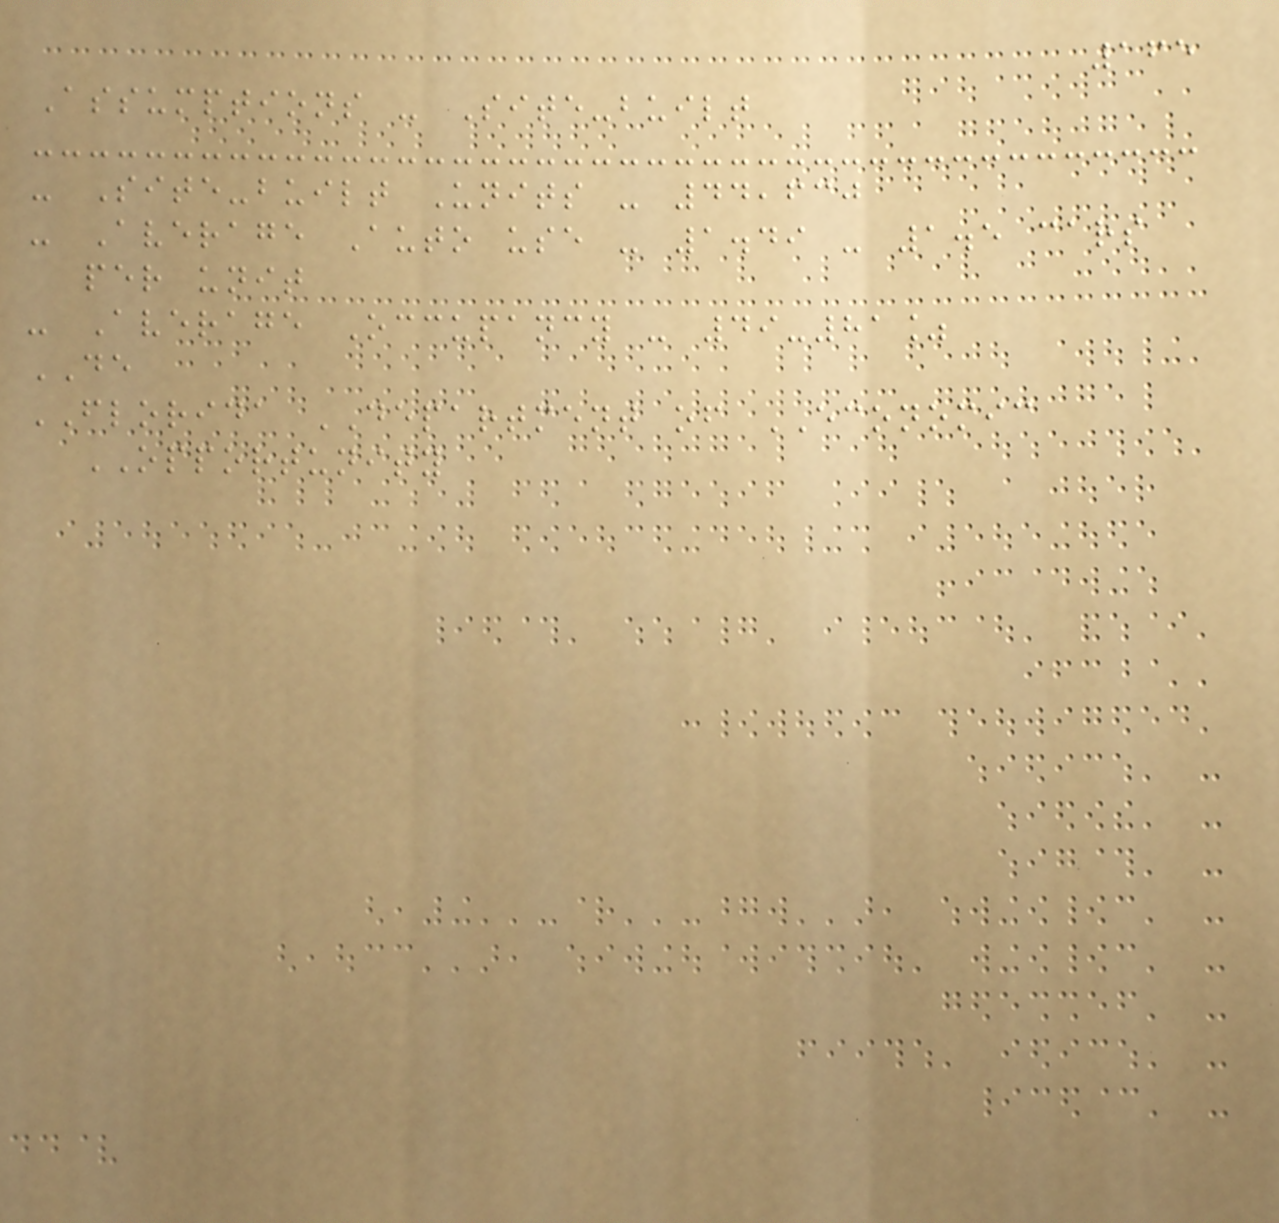165
Assumptions - Site-built
- Site-built Units - 44,630
- Average Auto use - 1.49 - 1.5 cars
per unit
- Average Occupancy - 49-81%
DE
FLORIDA DEPARTMENT of ECONOMIC
OPPORTUNITY
